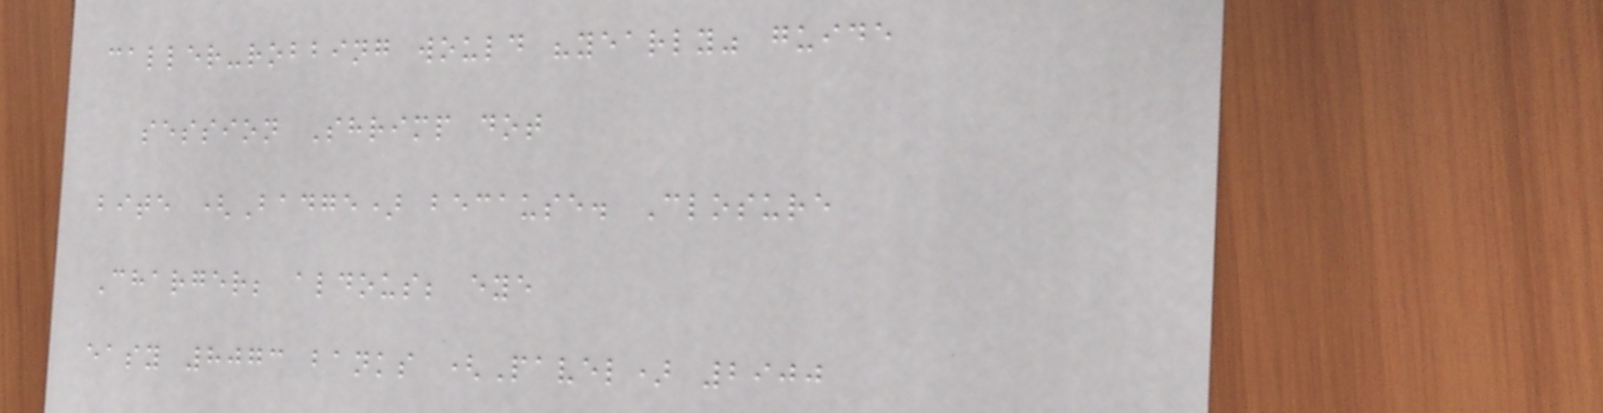caller-robbing would "yearly" guide
session Shrimp dot
bite (Badge) because. Closure
Charger; aldous; eye
easy 8073 banks (Pavel) 2900
